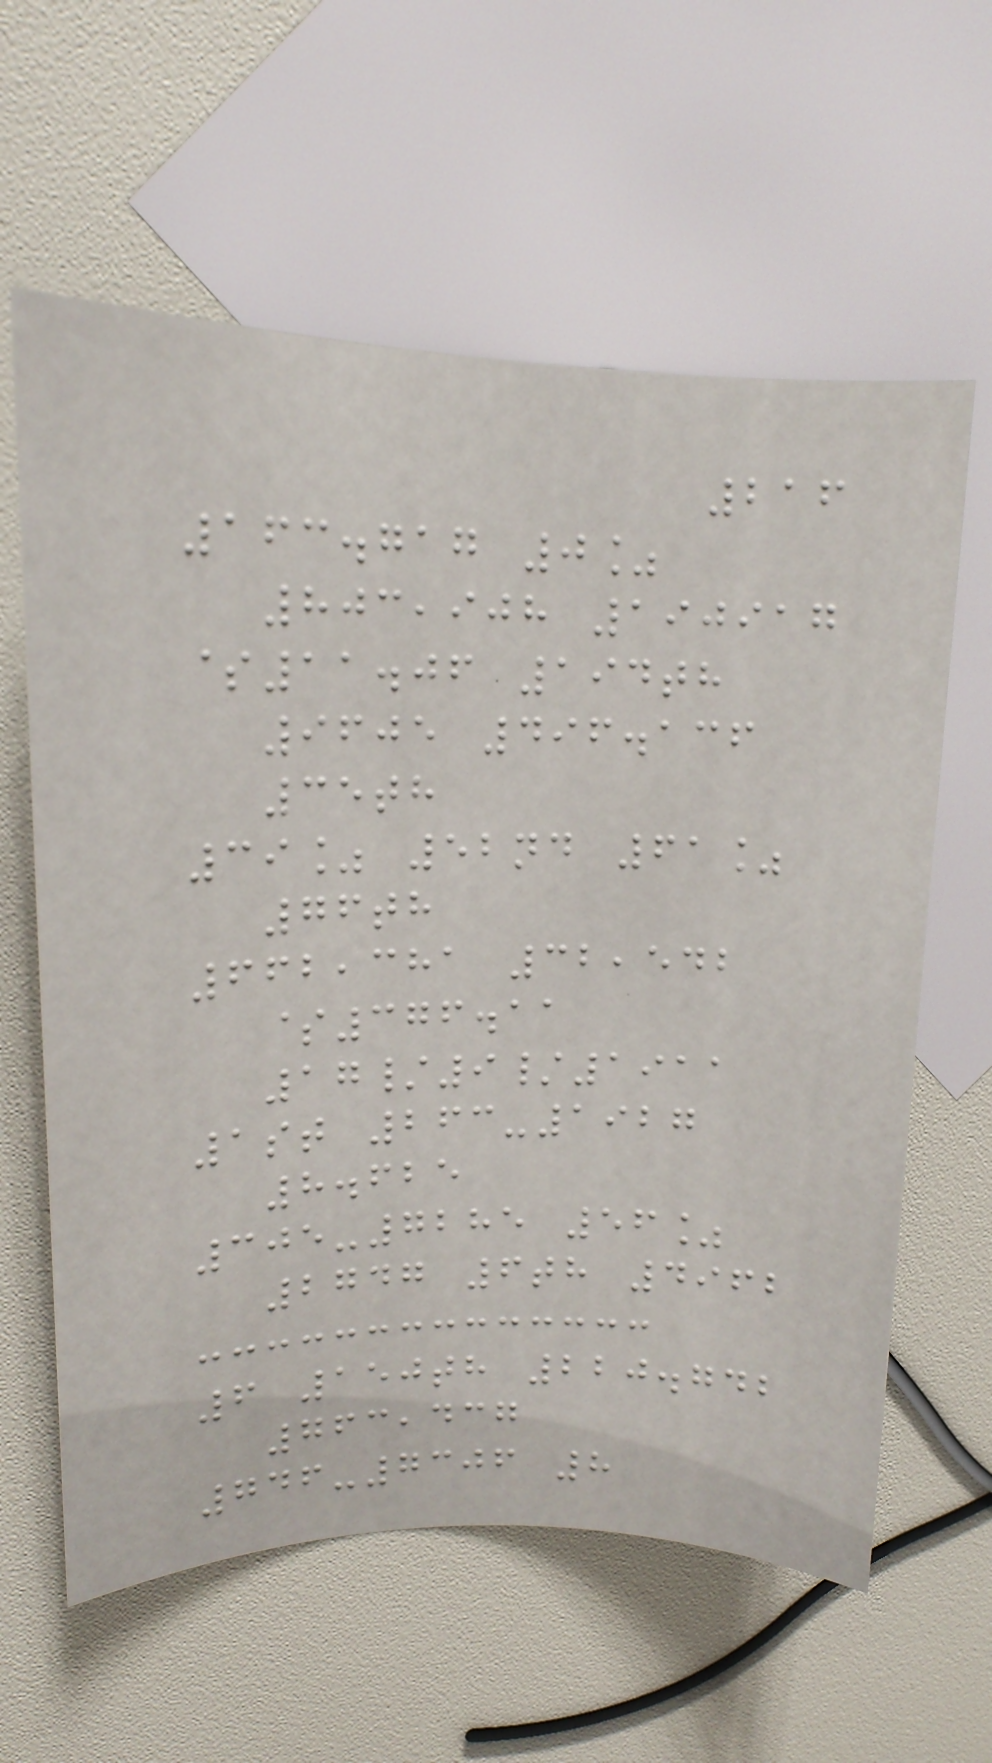216
163.717 0%
803,908 190917
$11.06 194th
9605 496.136
35th
39% 52nd 61%
76th
662,381 32,542
$376.11
17/9/1911
1st 263-1927
8.625
305-7285 56%
2747 6th 4962
6 150th 220.742
763,437
746-7306 8
